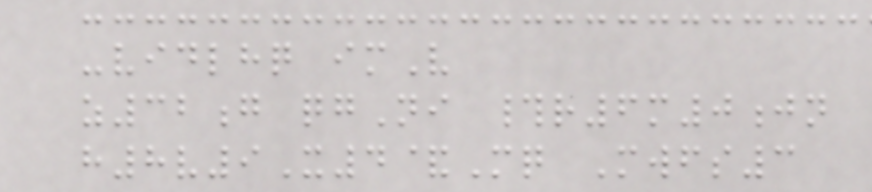-vidlhq imV
z32g qgNi #r6m0jn
h8v9X4&Mq Mwfs3
